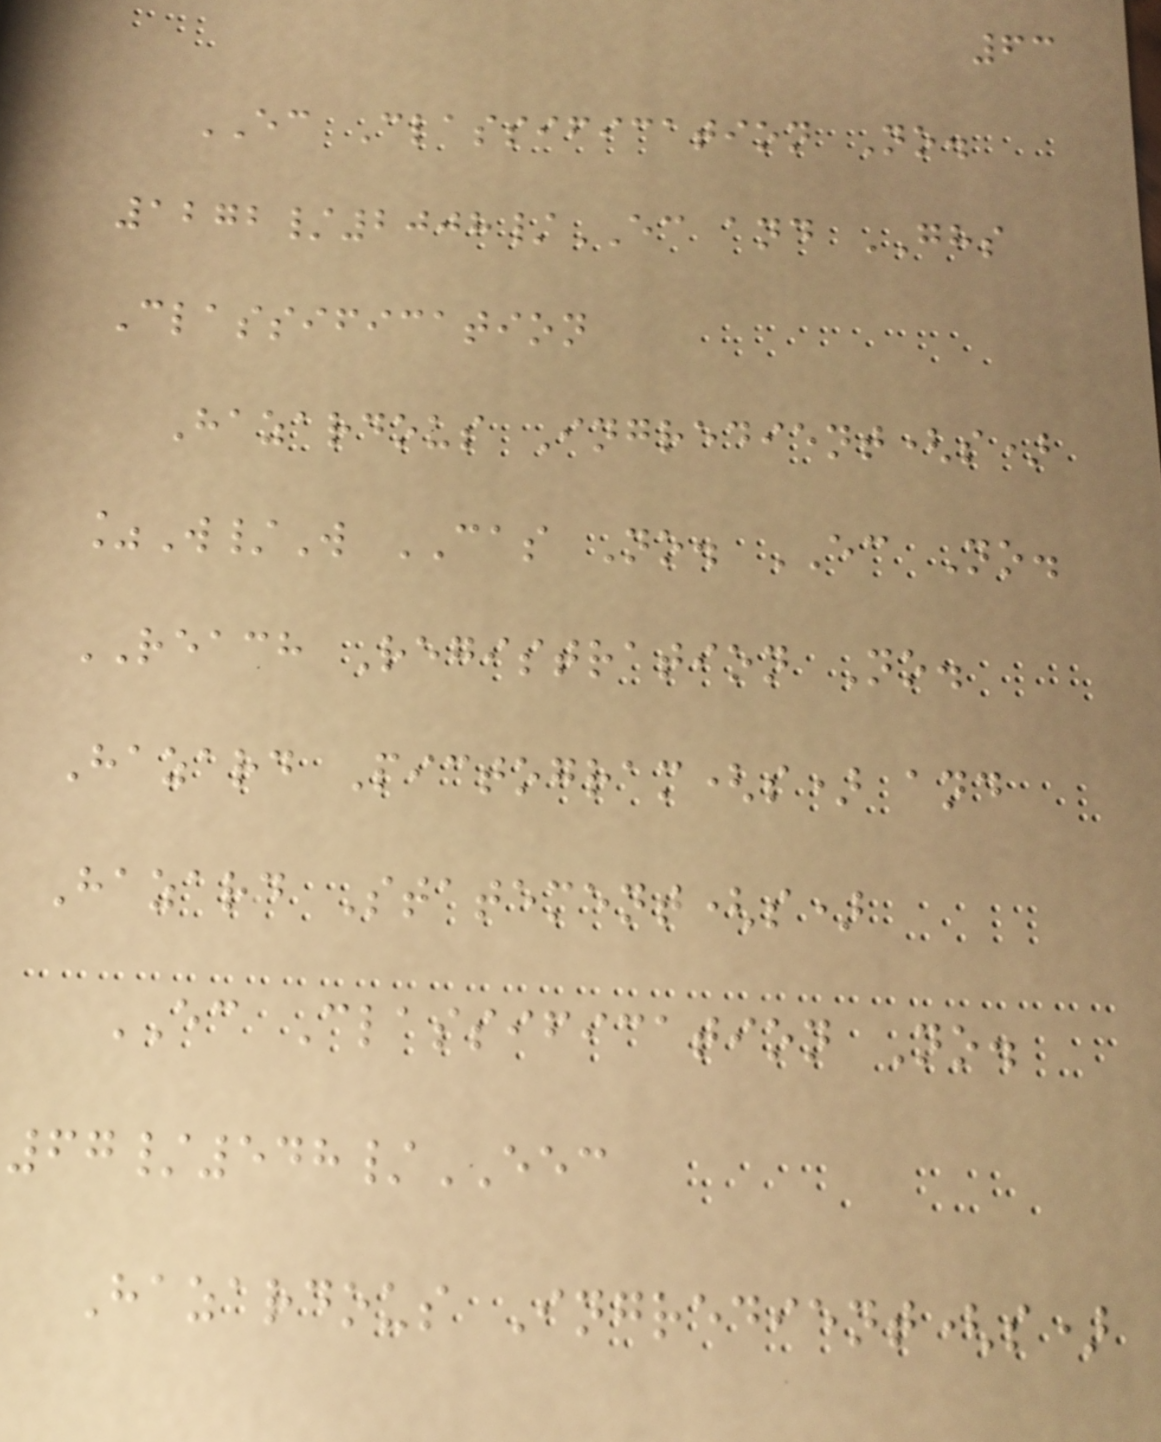63
EC Classification No.
1272/2008/EC and GHS
Classification
Hazardous Ingredient(s)
%W/W CAS No. EC No.
REACH Registration No.
Hazard Pictogram(s) and
Hazard Statement(s)
EC Classification No.
67/548/EEC
Hazardous Ingredient(s)
